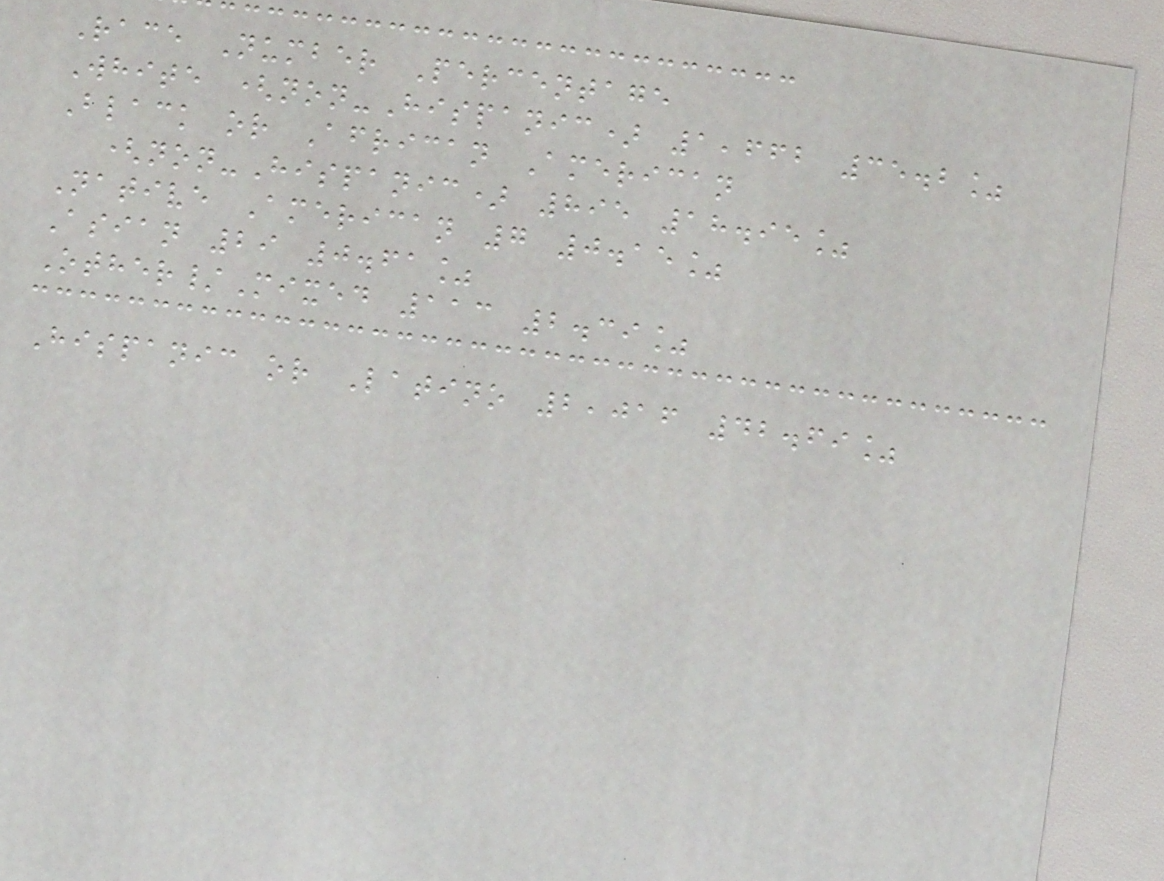Race Number Percentage
White (non-Hispanic) 1,662 35.2%
Black or African American
(non-Hispanic) 895 18.95%
Native American 7 0.15%
Asian 29 0.61%
Other/Mixed 113 2.39%
Hispanic or Latino 2,016 42.69%
